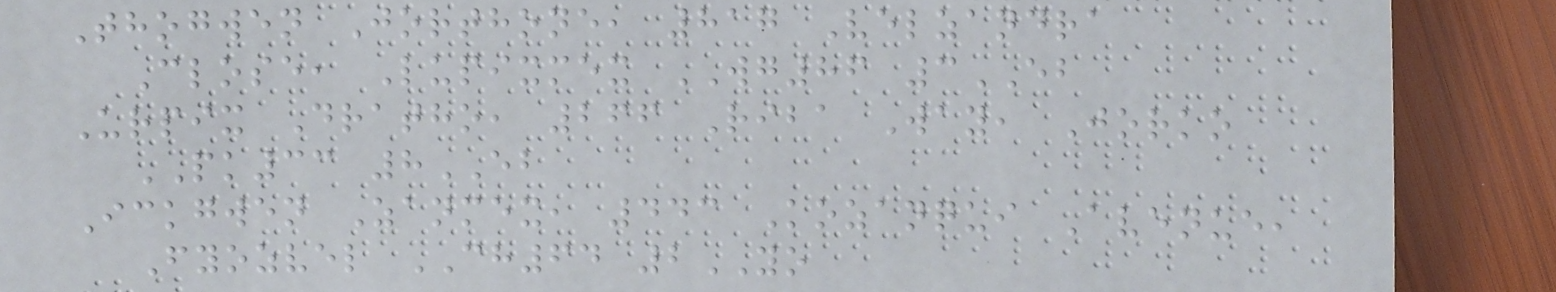Thogwen Jorthone, 817 Velzandra
Close, Lupixmex WG86 3EB
Urpix Dratho, 266 Riba Way, Jorko
PK33 8EB
Ickgwen Zanmex, 443 Kozanqui Avenue,
Fyozvel CH64 2YO
